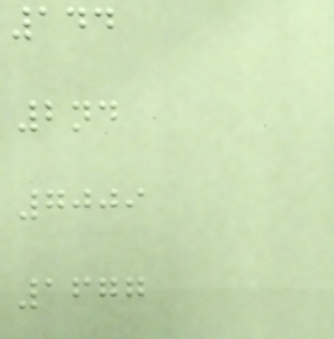144
2nd
7009
1677
